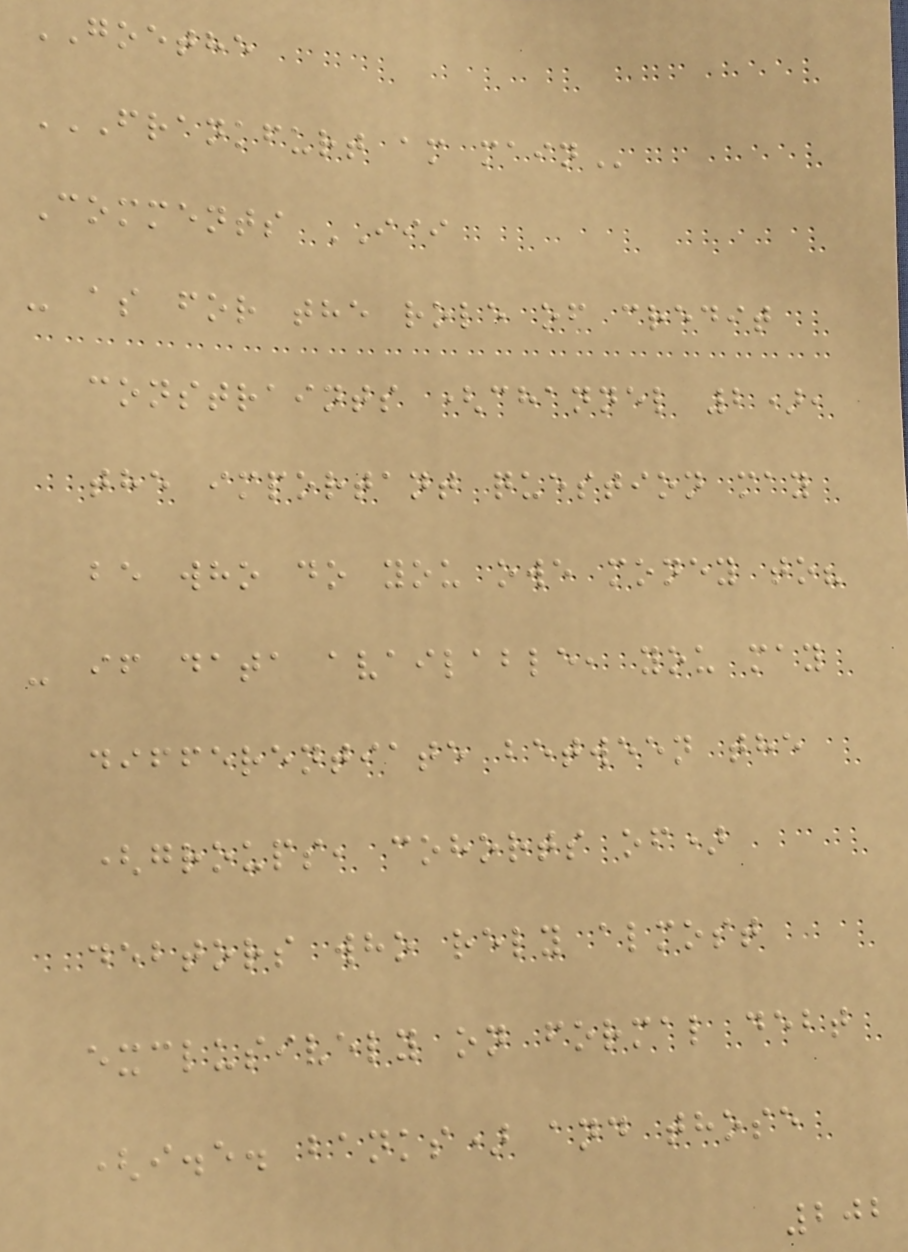GOETHE
FRANKFURT AM MAIN
Comments III
- as for the role of credit
constraints (channel 2),
the important question may
be who do you owe money to?
- if data available, you may
differentiate between the
(groups, cohorts of)
debtors who rely almost
exclusively on formal debt
(i.e. banks) and those
202
